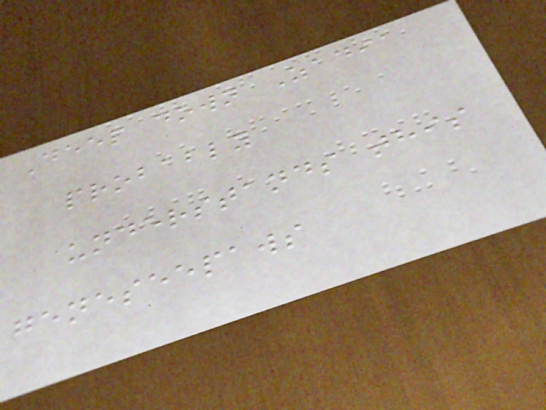Deep down Zadia
probably
understands this
geneseepaws
